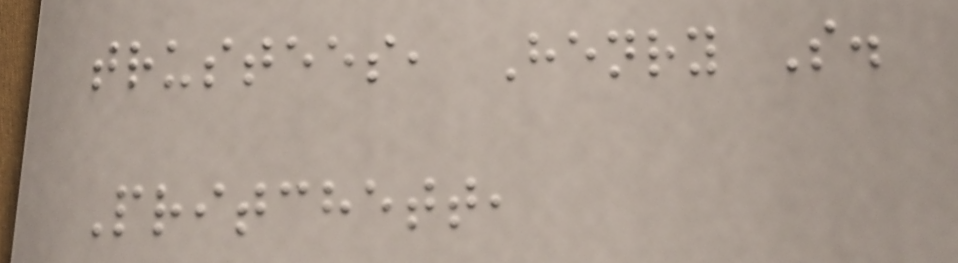trustees, Henry S.
Pritchett,
